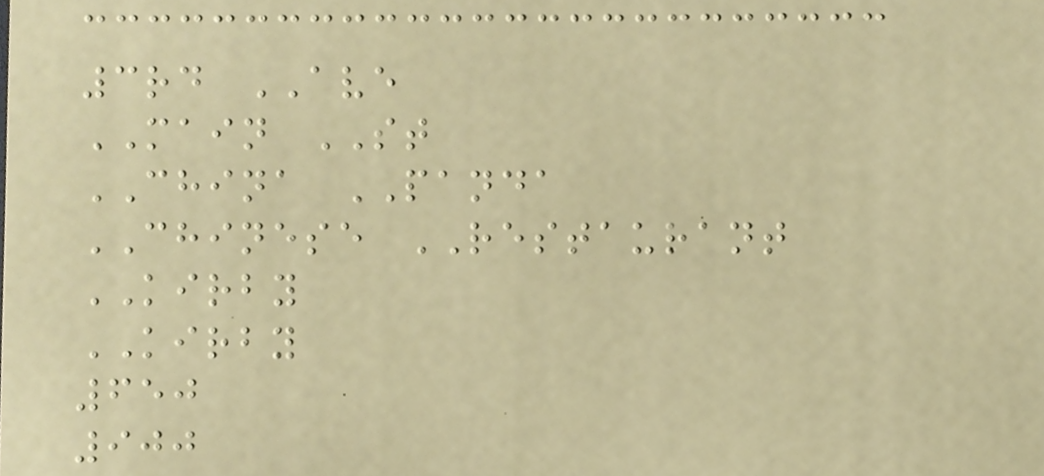3rd AVE
MAIN ST
CHINA PANDA
CHINESE RESTAURANT
KIRBY
KIRBY
650
900
